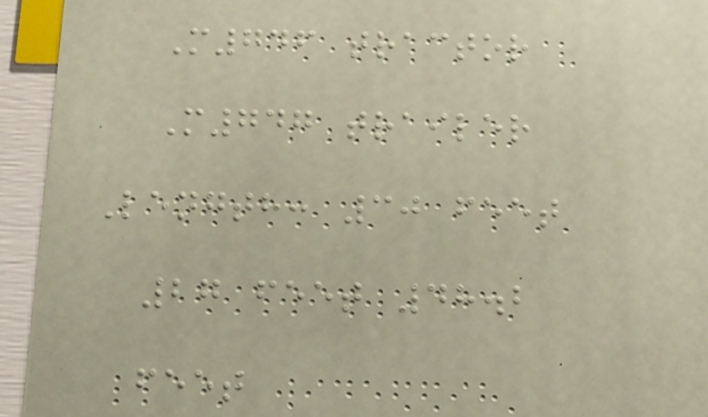M746 tractor
M747 trailer
Length: 30 feet
27 feet 48.2
feet
